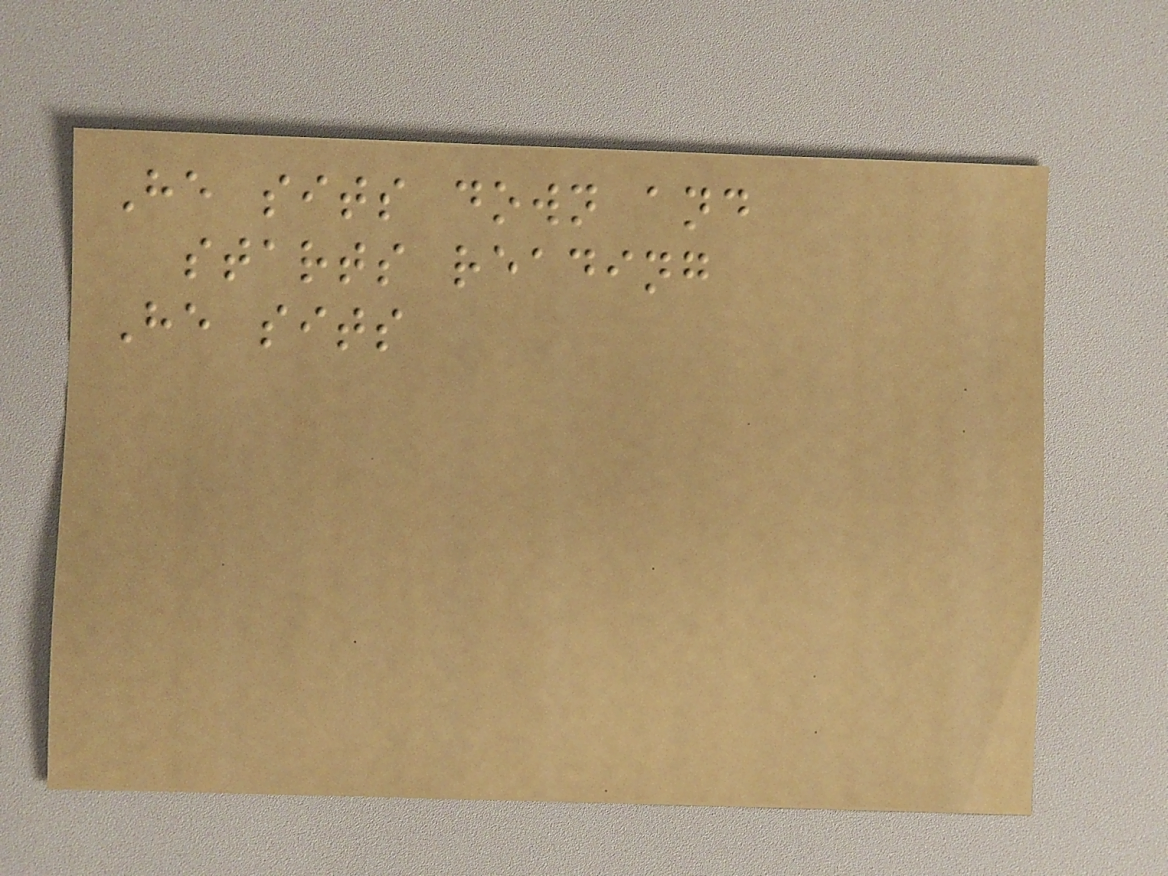He sits down and
starts reading
He sits
